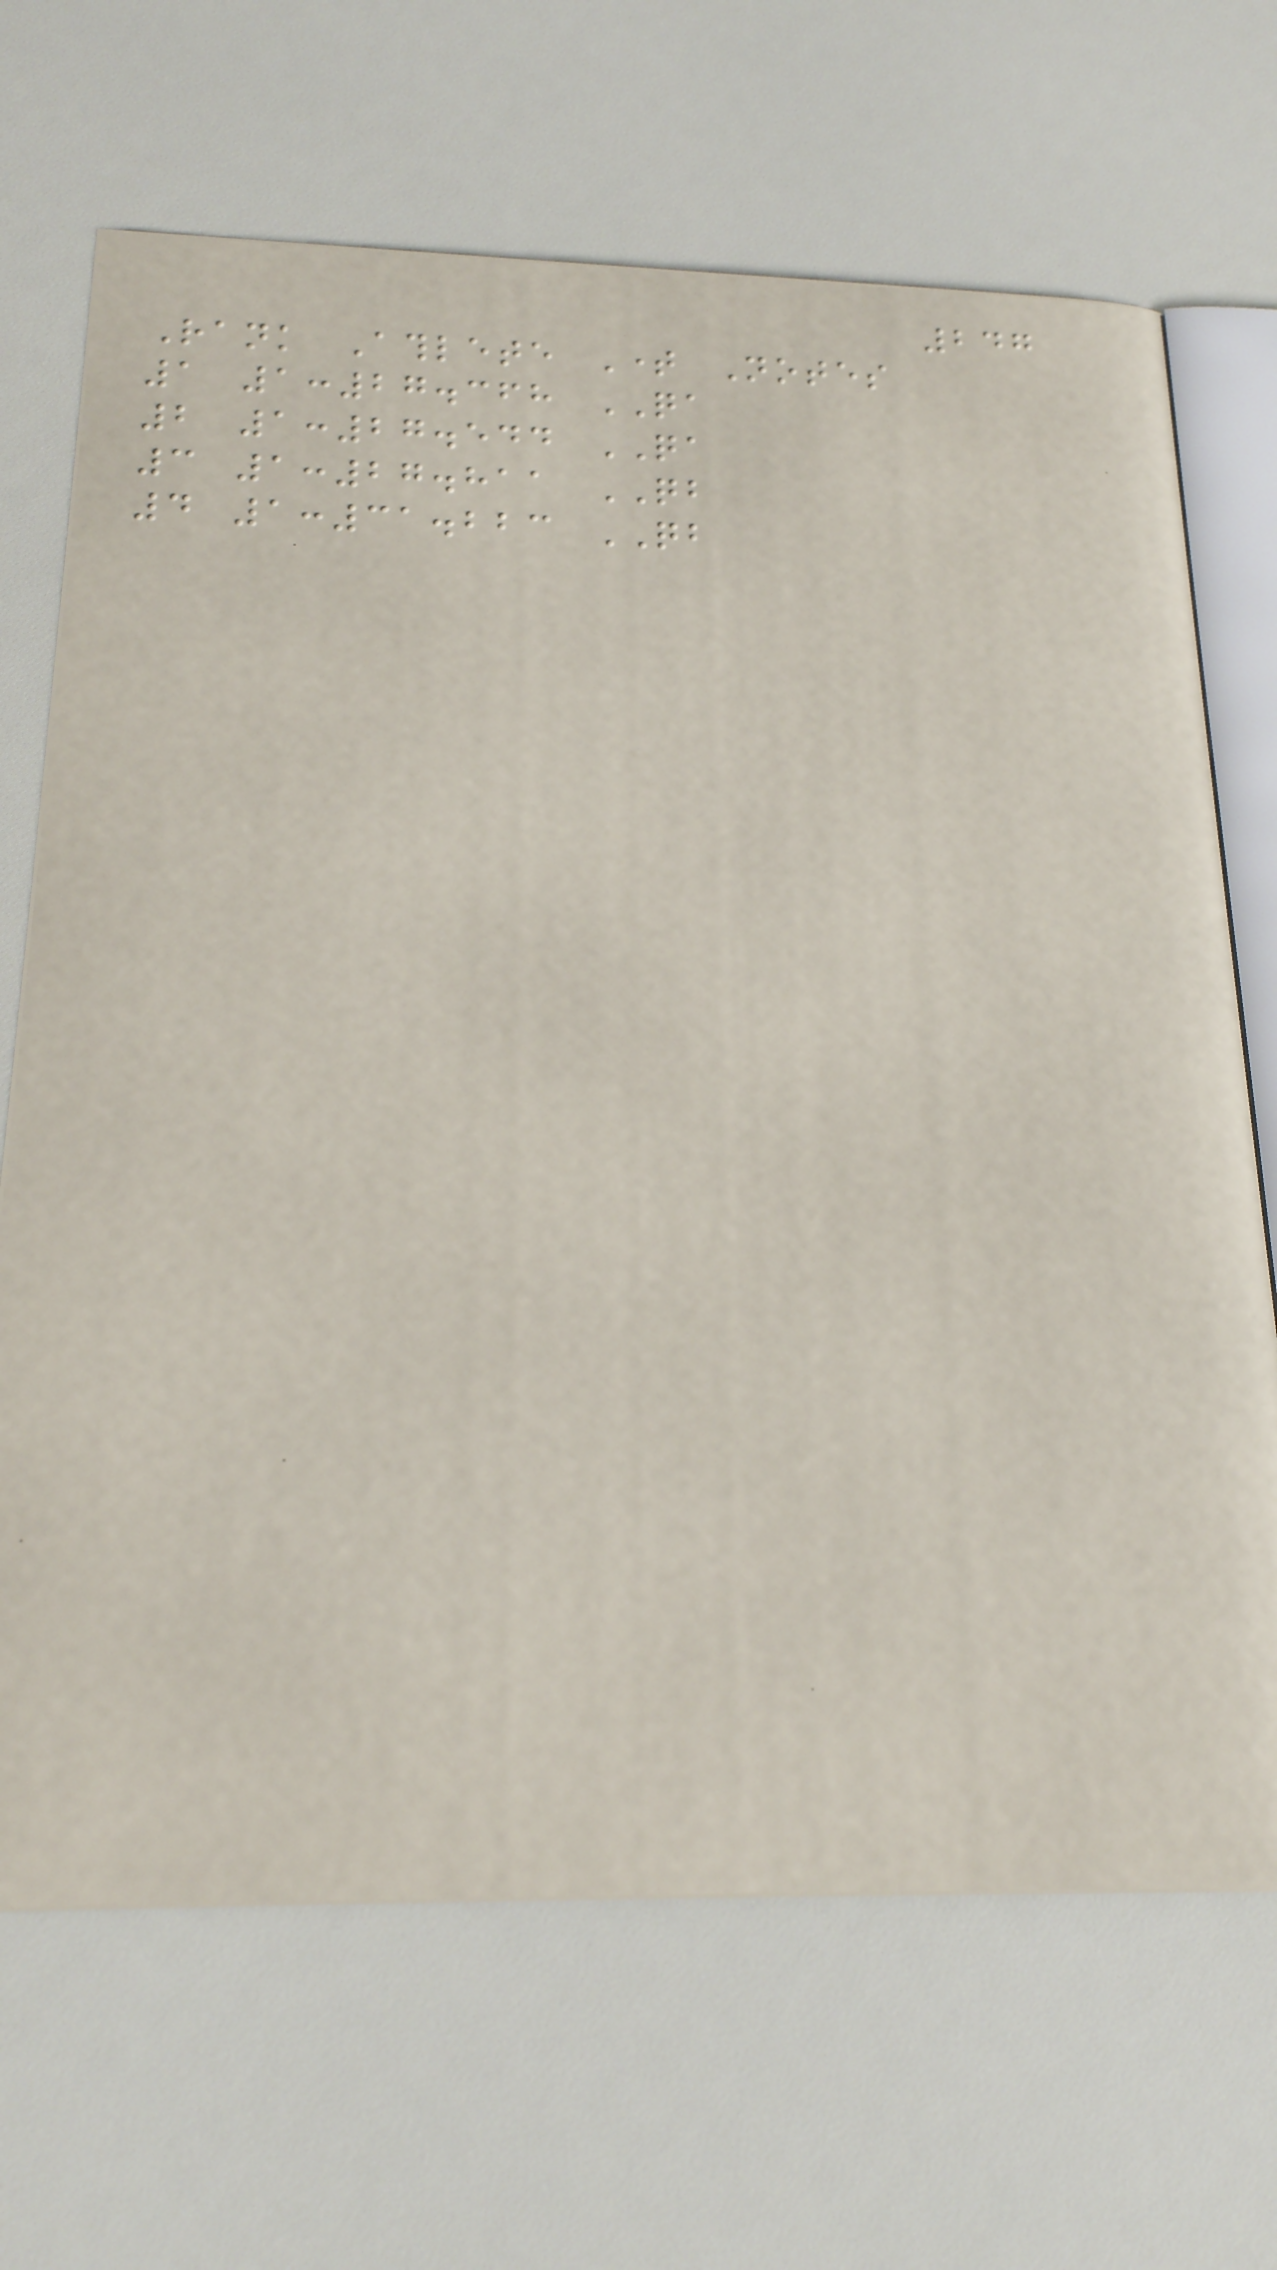247
Rank Athlete Time Notes
1 1:27.368 QA
2 1:27.544 QA
3 1:27.811 QB
4 1:31.223 QB
